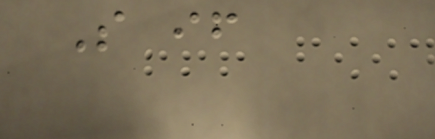So if
